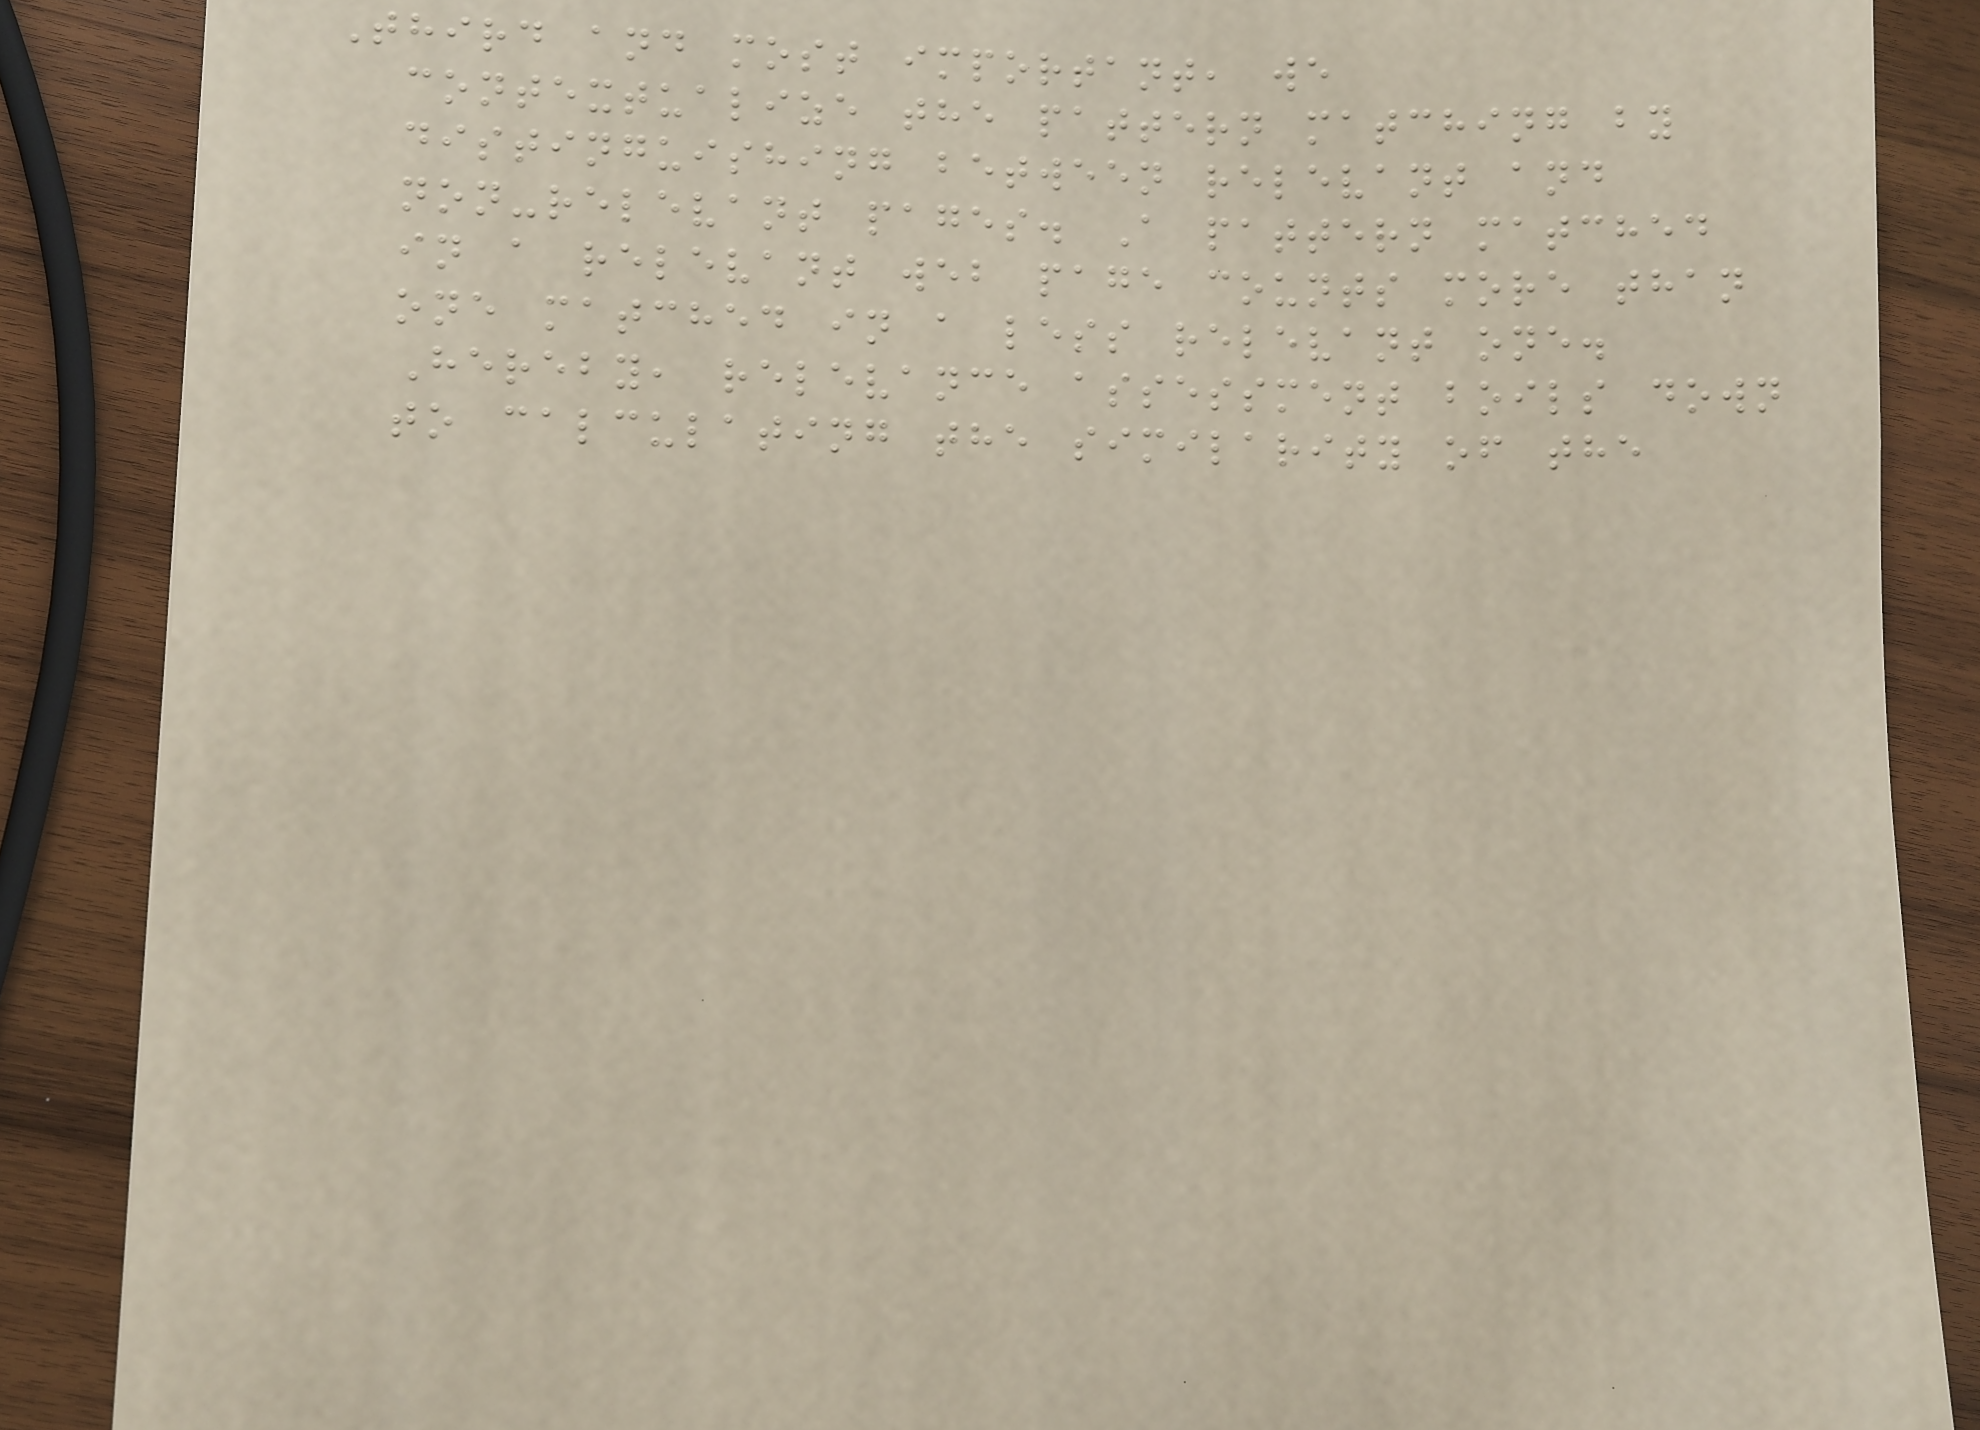Third and most important, we
contextualize the pattern matching by
distinguishing between relevant and
non-relevant pages. A pattern matched
in a relevant web page counts more than
one matched in a less relevant one.
Hereby, relevance assessment boils down
to calculating the similarity of the
